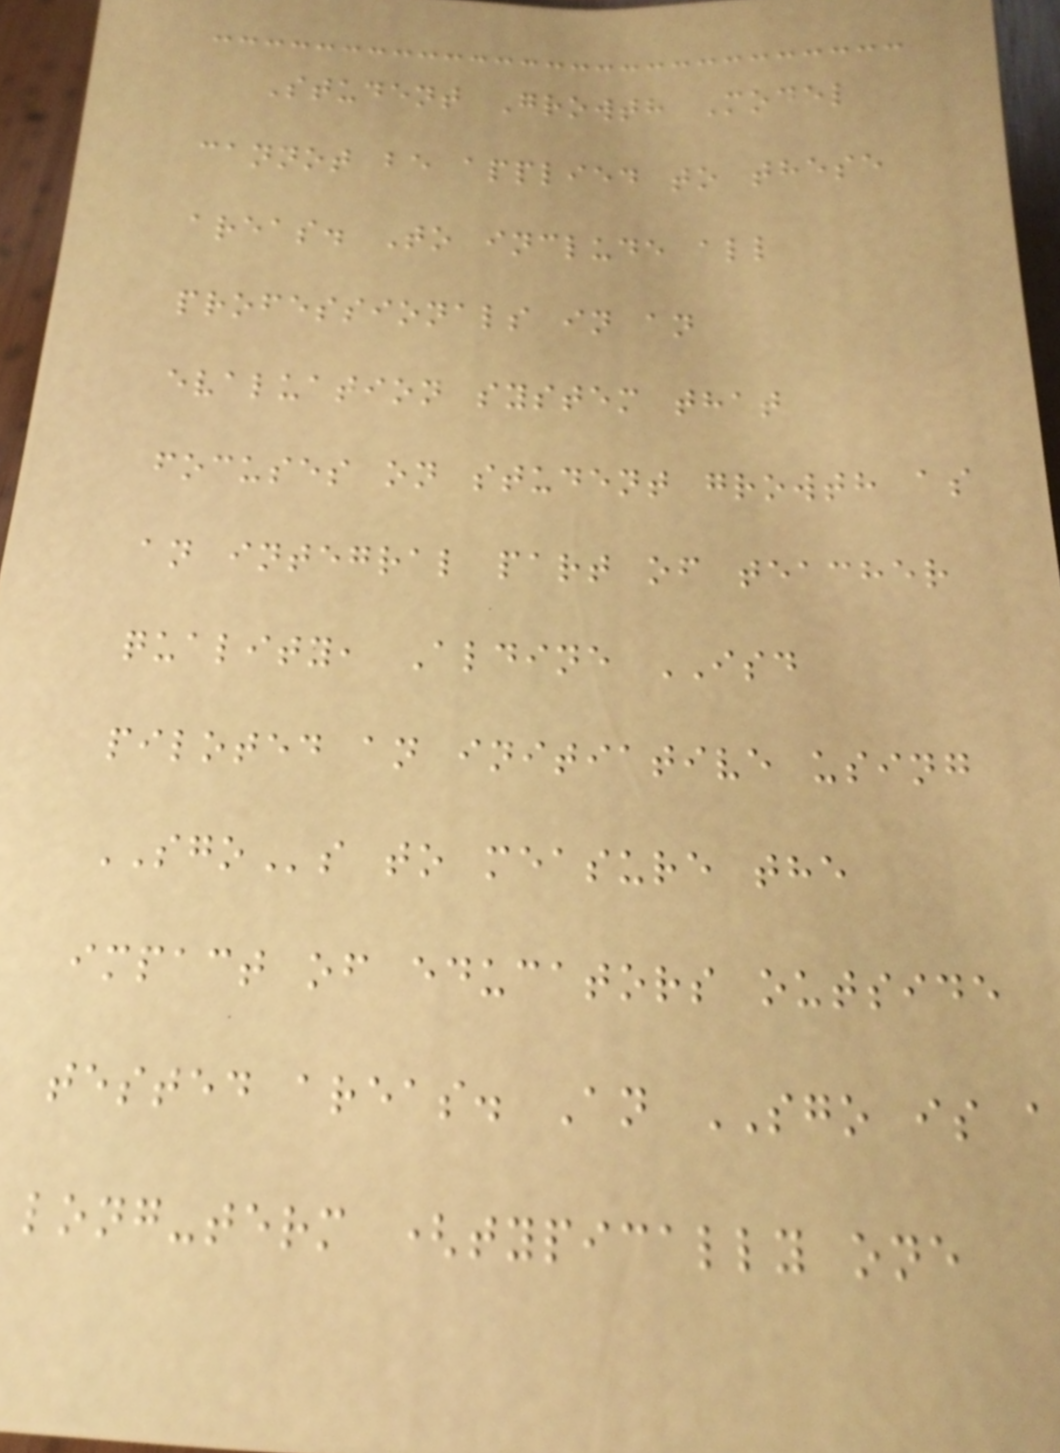Student Growth Model
cannot be applied to these
areas. To include all
professionals in an
evaluation system that
focuses on student growth as
an integral part of teacher
quality, Aldine ISD
piloted an initiative using
SGOs to measure the
impact of educators outside
tested areas. An SGO is a
long-term (typically one
